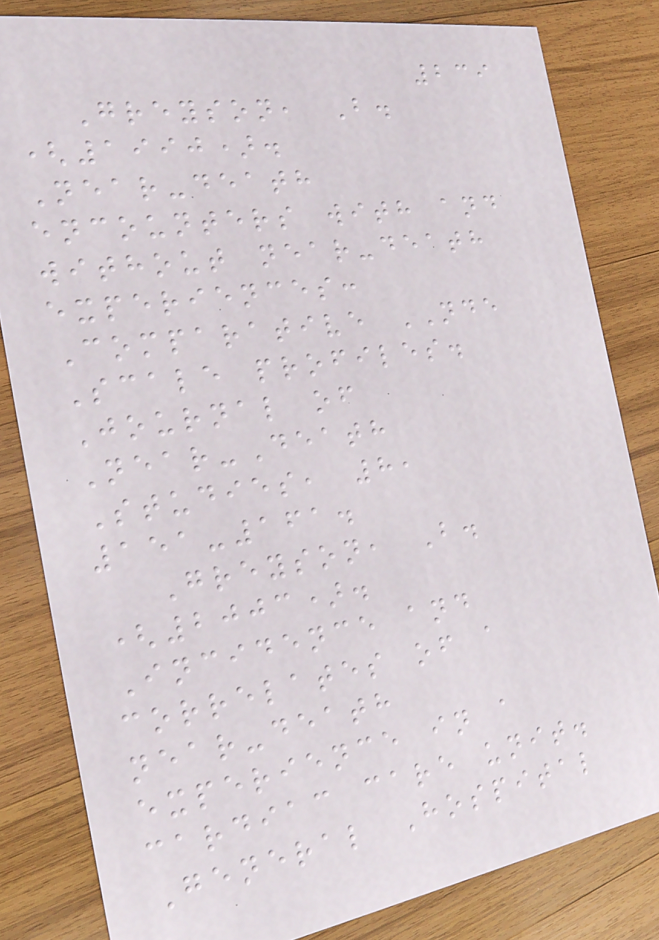239
Greyson, B.
(1990).
Near-death
encounters with and
without near-death
experiences:
Comparative NDE
Scale profiles.
Journal of
Near-Death
Studies, 8,
151-161.
Greyson, B.
(2003).
Incidence and
correlates of a
near-death
experience in a
cardiac care unit.
General Hospital
